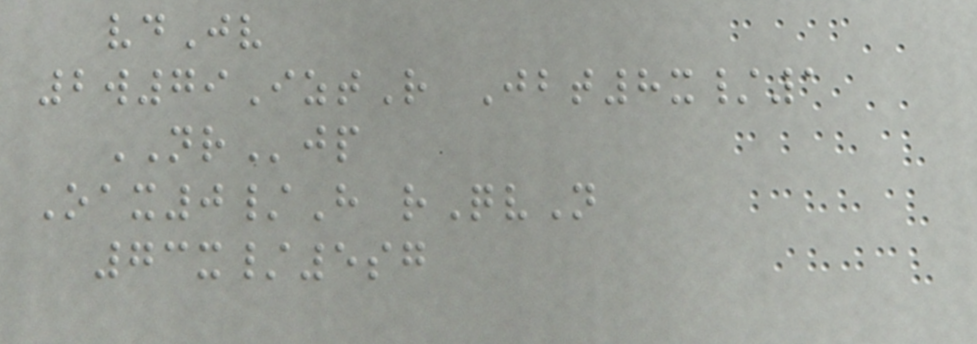vdJv
2w79IztR Jbt8x/1
NRjp
Oax0/H rQvN
73x/5sg
